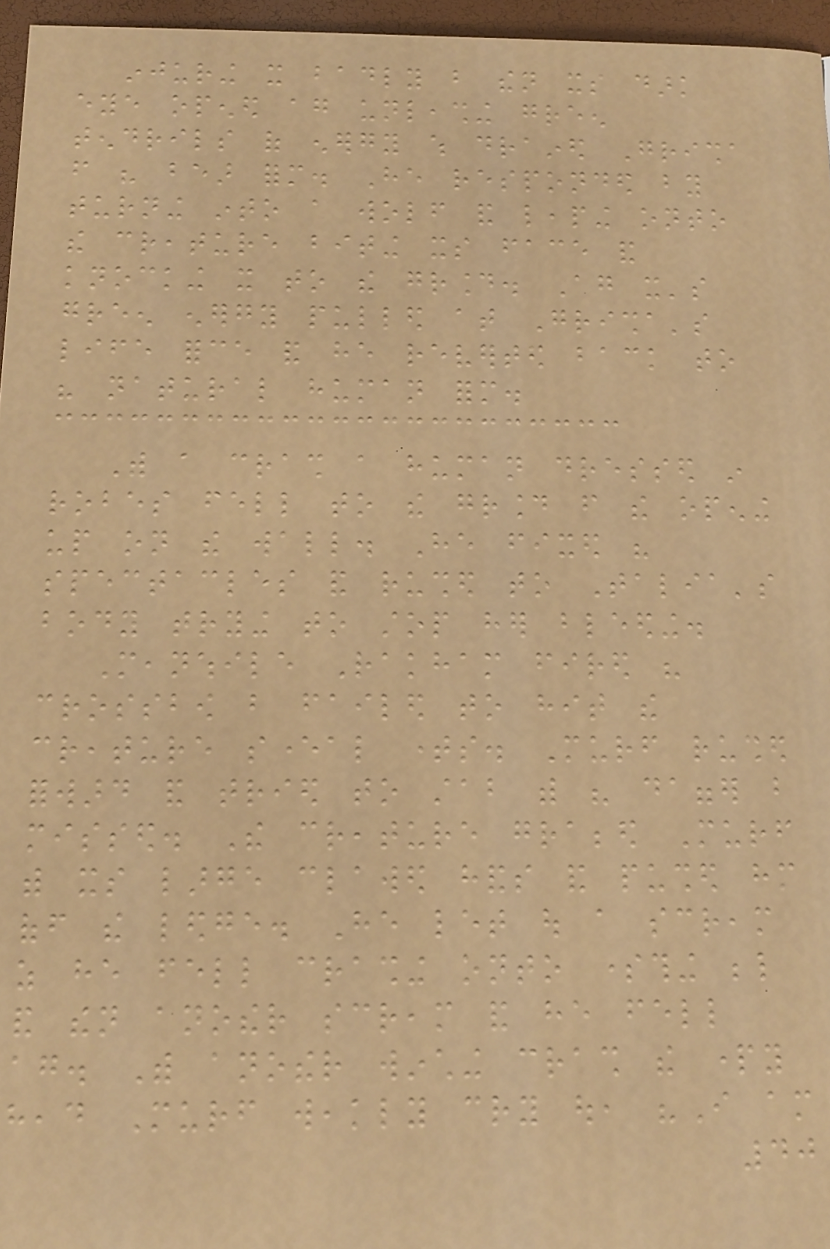injuring it badly but then its dark
eye opened again unleashing green
tendrils of energy which drained Grisha
from his bear form. He responded by
turning into a wolf and leaping onto
the creature biting its face and
knocking it to the ground. Again it's
green energy pulled at Grisha's
life force and he reverted back to
his natural human form.
With a crash a human dressed in
robes fell to the ground from the opening
up on the wall. He fixed his
spectacles and rushed to Talia's
body trying to stop her bleeding.
Meanwhile Rakham fired his
crossbow but failed to hit the
creature several times. Murf rushed
forward and tried to stab with his dagger but
missed. The creature grabbed Murf
with its large clawed hands and pushed him
off the ledge. He let out a scream
as he fell crashing onto something below
and then another scream and he fell
again. With another winching crash the party
head Murf weakly cry out, "I am
40
